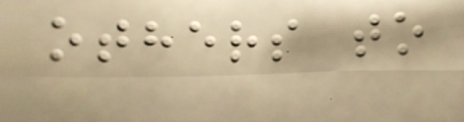others to
